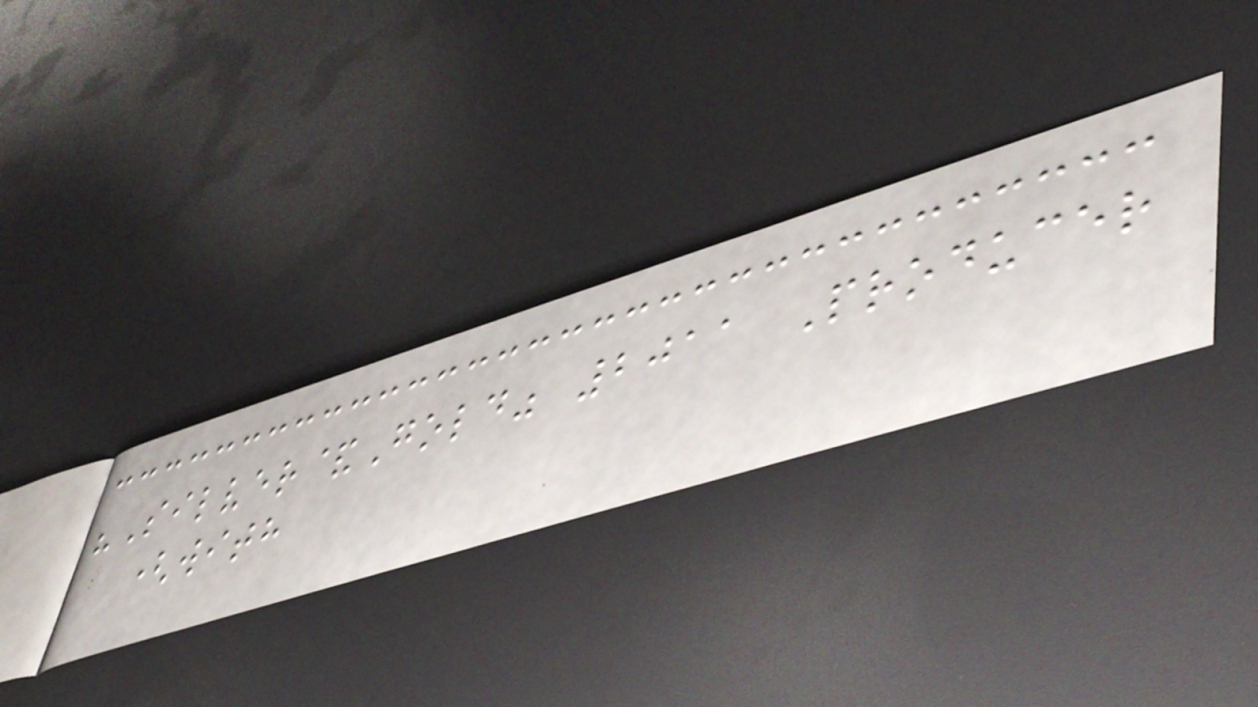"Silver&Gold" 2011 Producer
(with
